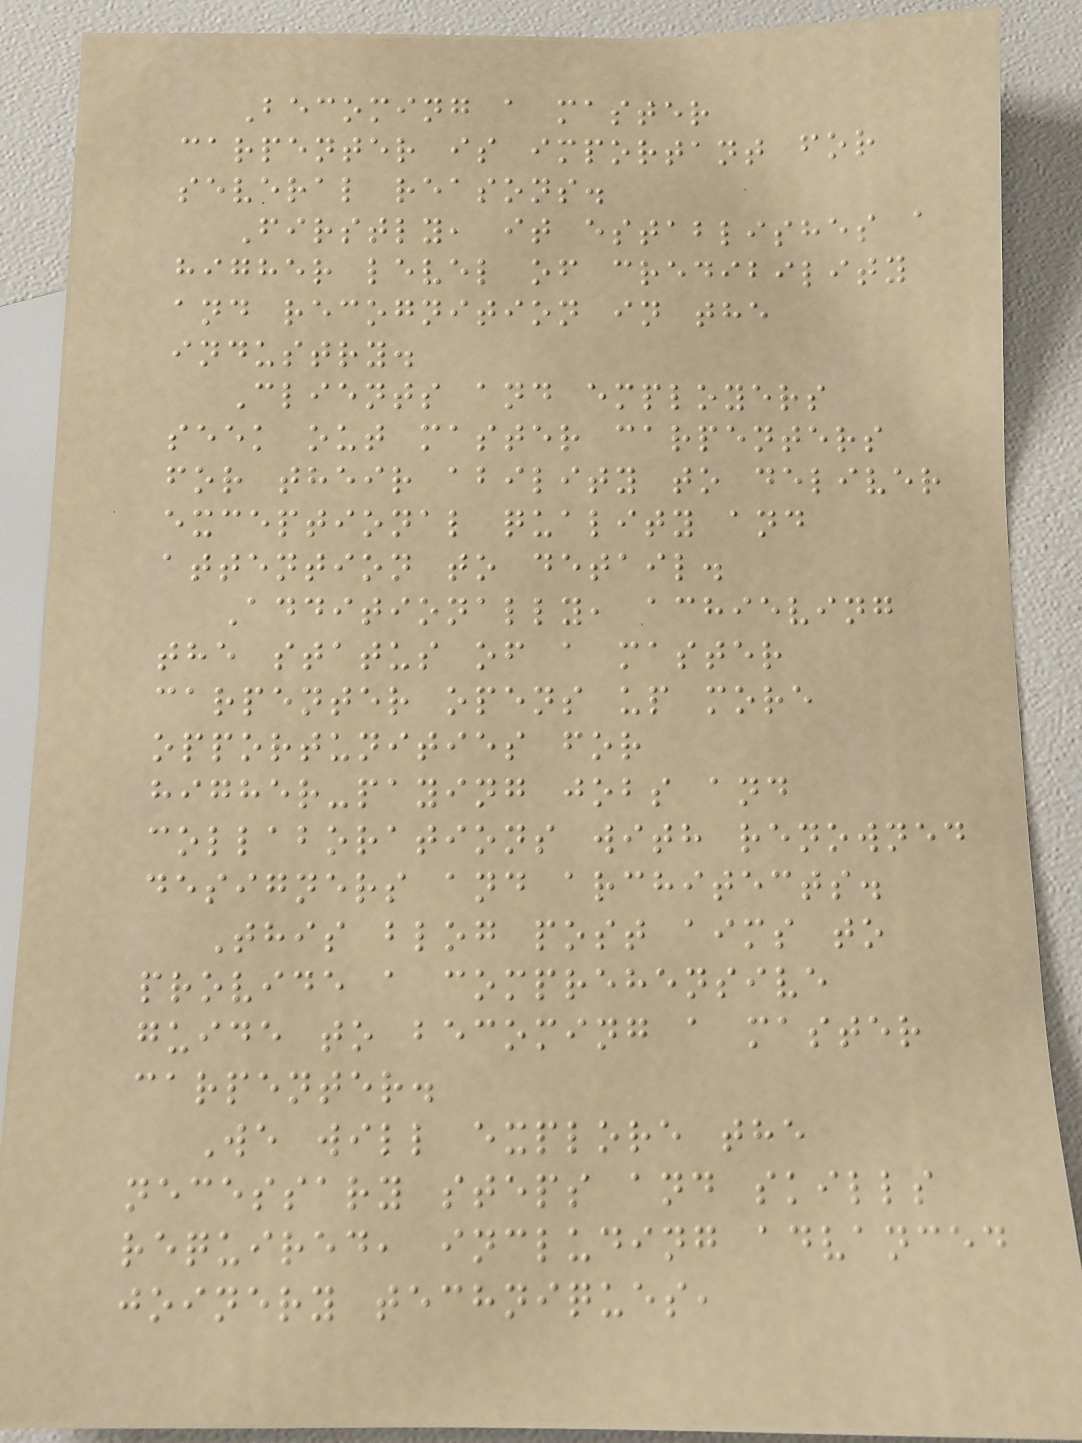Becoming a master
carpenter is important for
several reasons.
Firstly, it establishes a
higher level of credibility
and recognition in the
industry.
Clients and employers
seek out master carpenters
for their ability to deliver
exceptional quality and
attention to detail.
Additionally, achieving
the status of a master
carpenter opens up more
opportunities for
higher-paying jobs and
collaborations with renowned
designers and architects.
This blog post aims to
provide a comprehensive
guide to becoming a master
carpenter.
We will explore the
necessary steps and skills
required, including advanced
joinery techniques,
